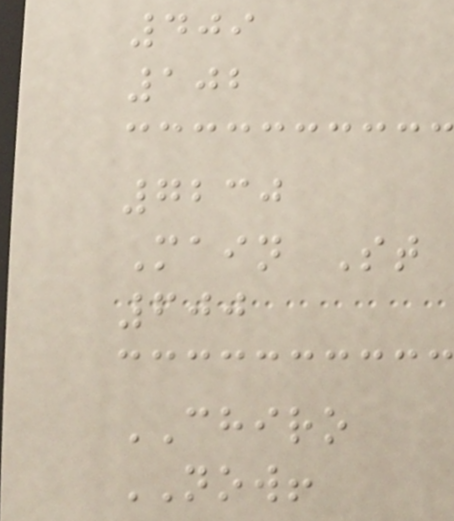409
102
7230
Main St
600
CHIRO
NOW!
